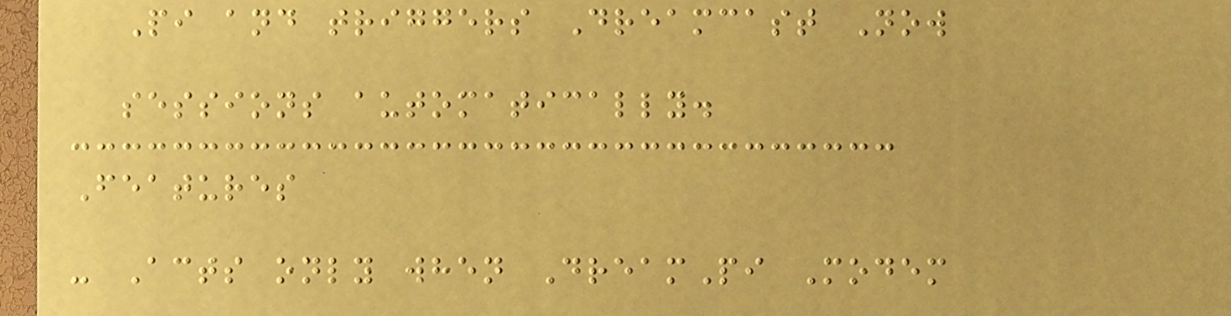Pi and triggers Dreamcast Now
sessions automatically.
Features
- Acts only when DreamPi Modem
